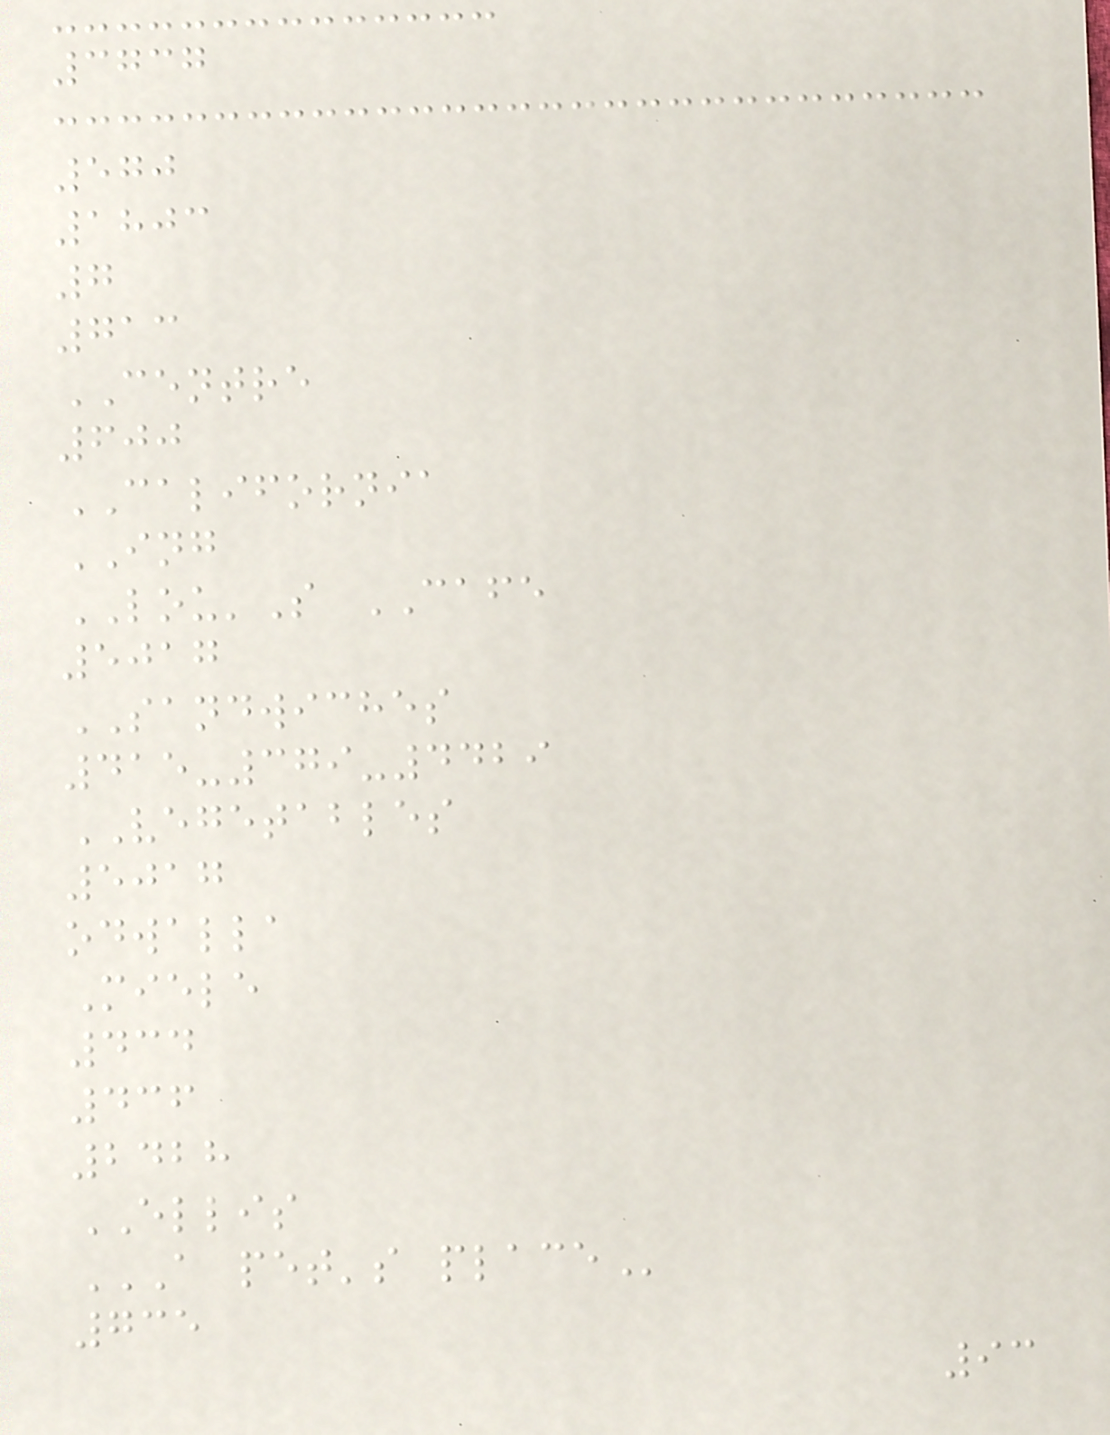3737
570
1803
7
713
CENTRE
600
CALIFORNIA
ING
LOU'S CAFE
5017
SANDWICHES
415-379-4429
VEGETABLES
5017
odwalla
Miele
434
436
2428
ELLIS
A PET'S PLACE
735
93
